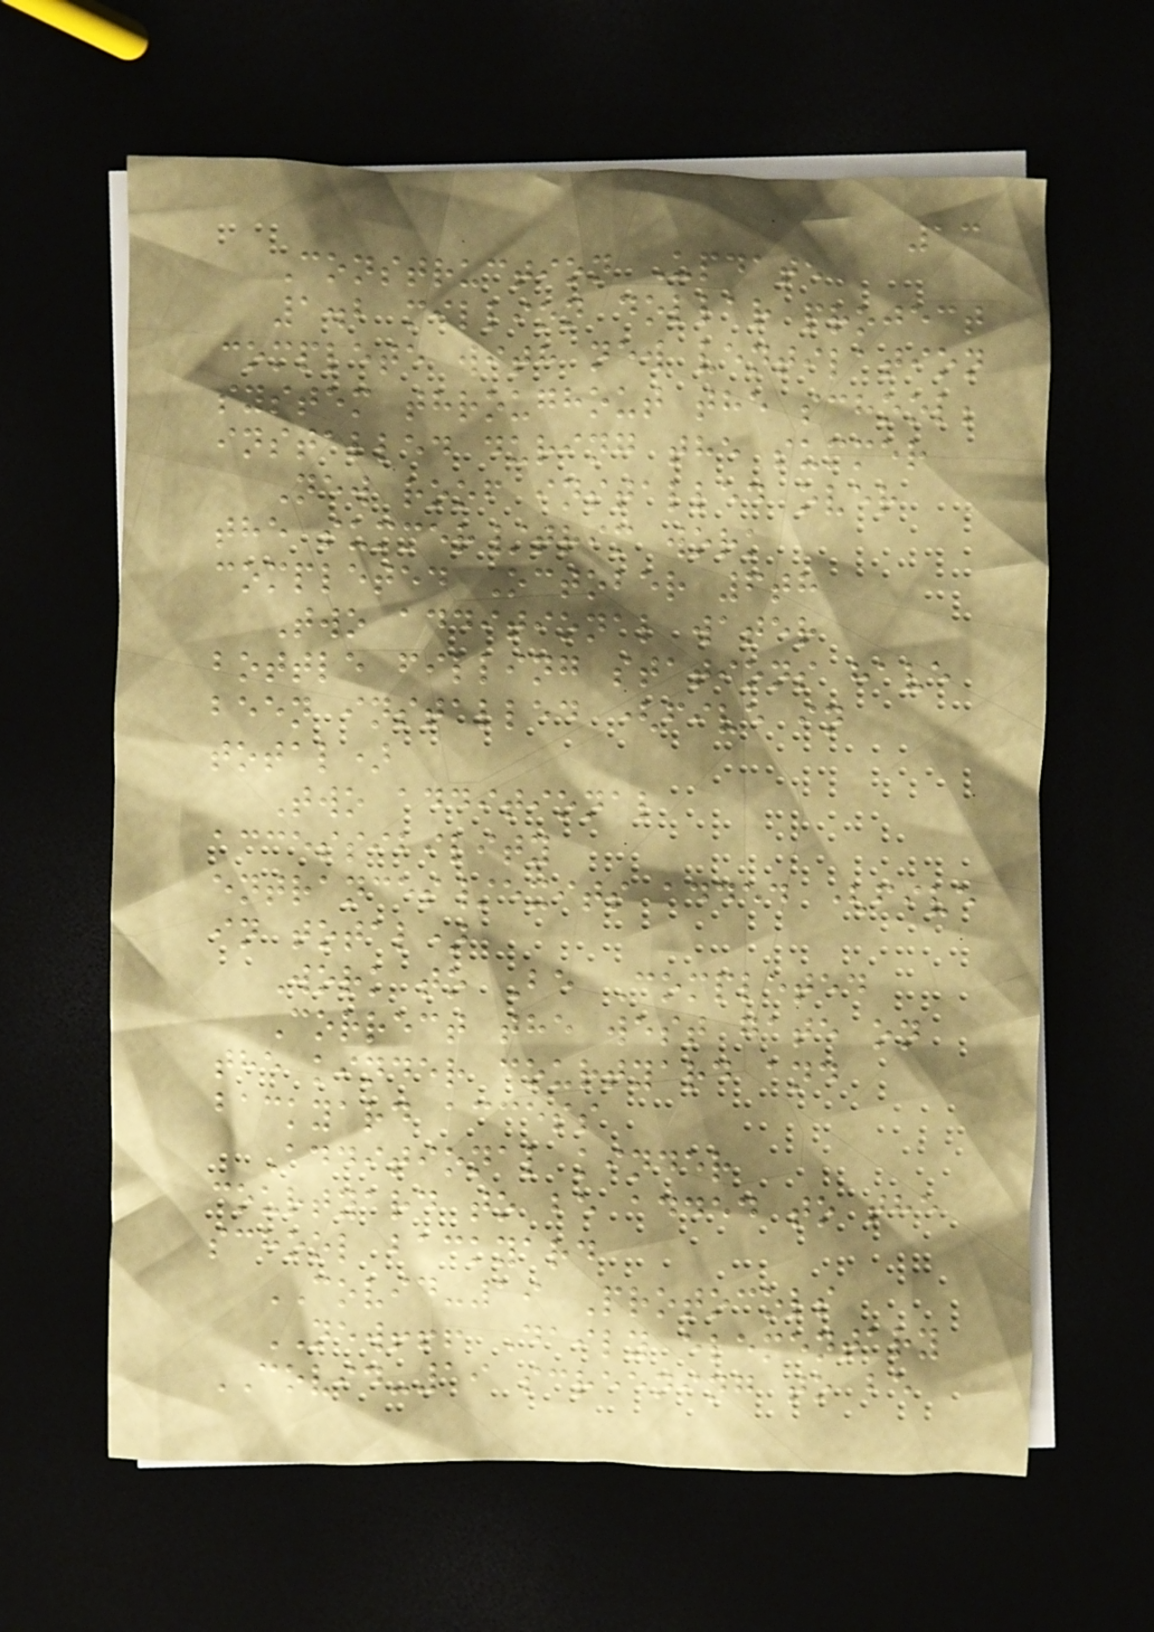13
Construction Update
1.2 million dollar project
complete with new ventilation
system throughout the school;
installed during the summer
New roof installed over
the summer/trim work
completed October 6th
Two additional water
bottle filling stations have
been installed (five in
total)
Two additional
accessibility
entrances/exits added (five
in total)
Work to Be Completed
Correct the west gate on
the kinder courtyard and
backyard access
Additional kinder
courtyard to be added to the
school backyard
COVID-19 Protocols
NEW!!! Daily elementary
COVID-19 screening to be
